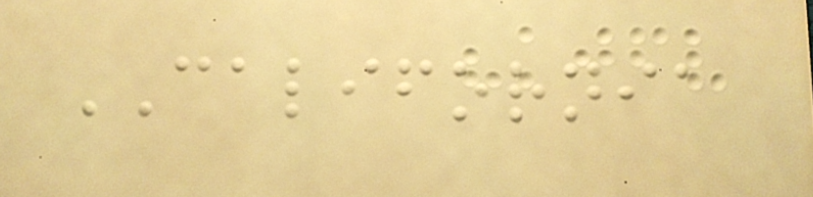CALIFORNIA
